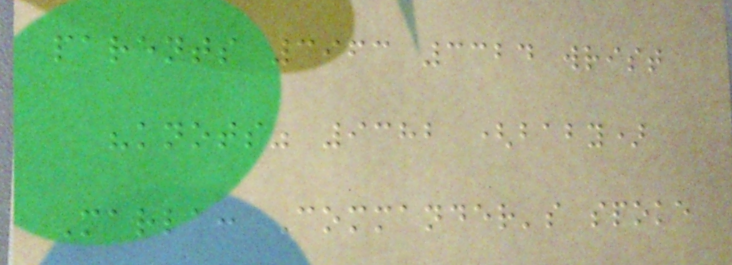parents 3963 3324 wrist
"knots" 9382 (baby)
Marla: Commander's spoke
